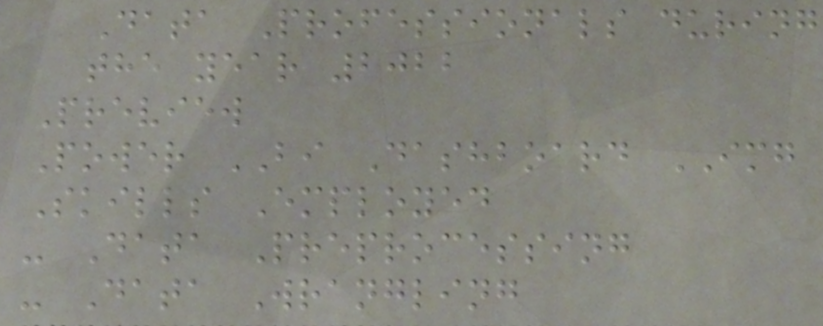Data Professionals during
the year 2022
Preview
Power BI Dashboard IMG
Skills Employed
- Data Preprocessing
- Data Wrangling
